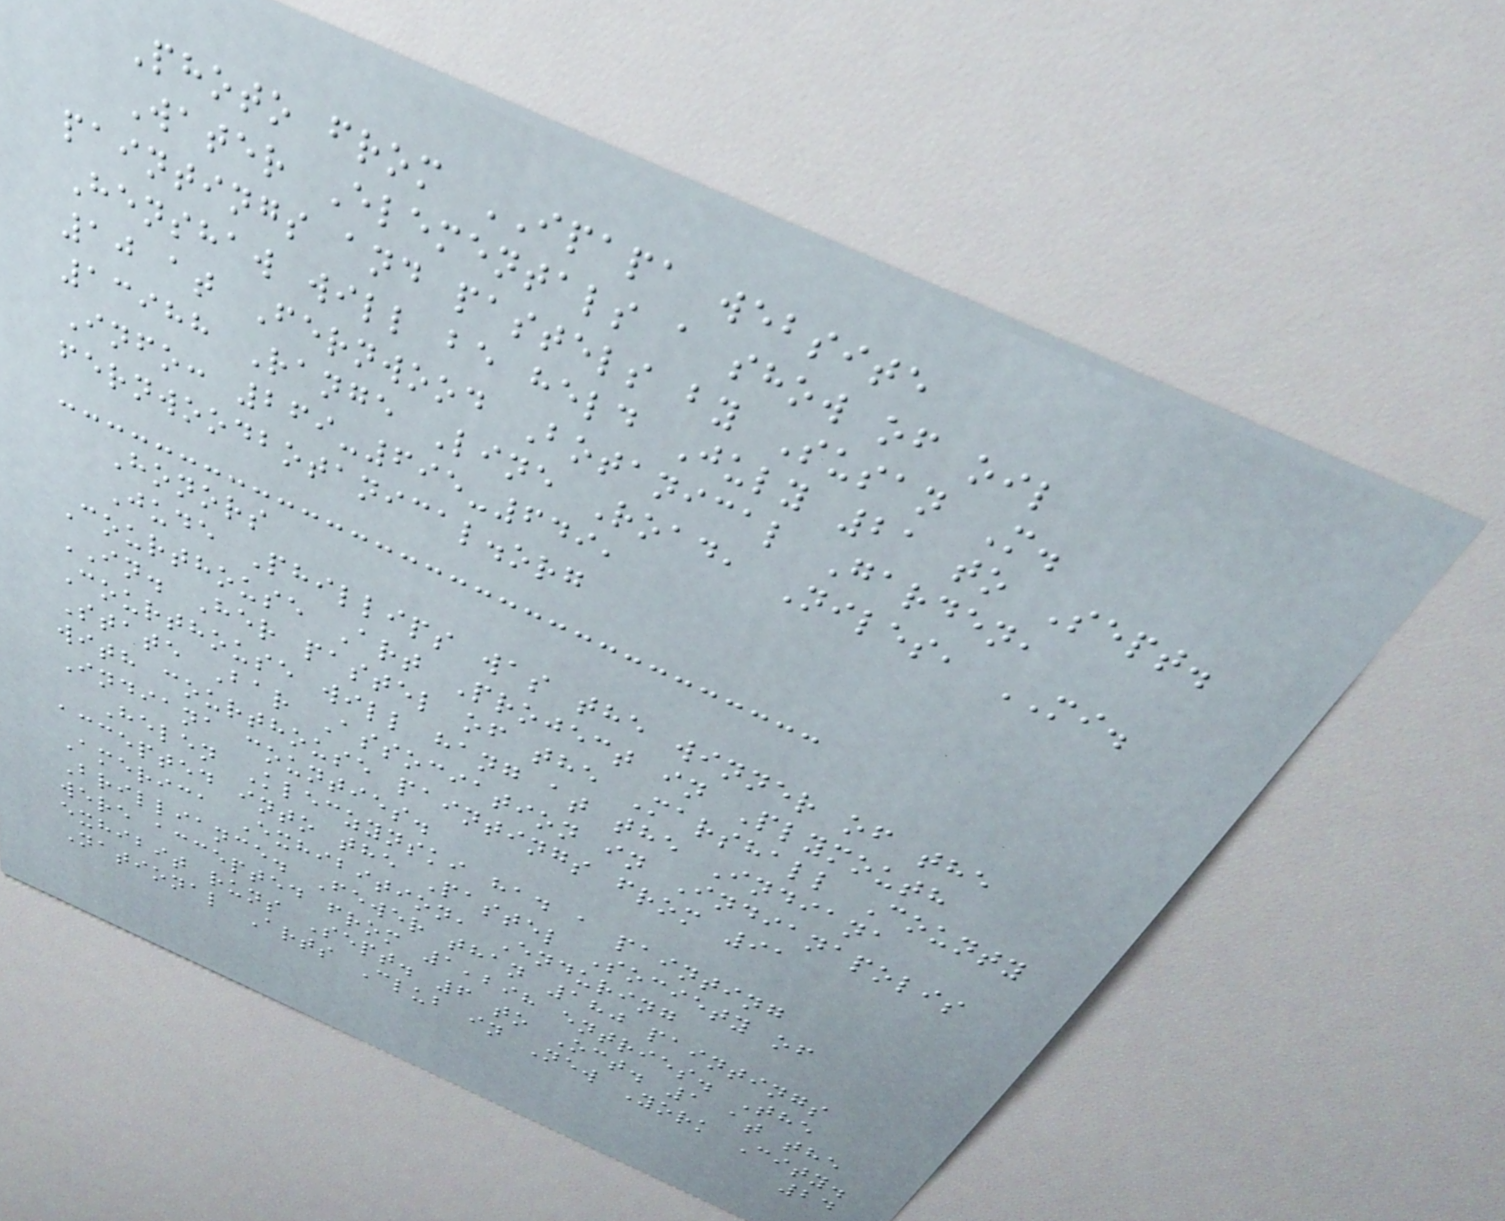Photo from IPAPA website
Water Elementals a show of oil
paintings and pastels by Susan M.
Henshaw will be held July 21 to Sept.
10 at Fernwood Botanical Garden,
13988 Range Line Road, Niles, MI.
Info: 269-695-649,
fernwoodbotanical.org
Honors
Jude Phillips was the winner of the
Courthouse Art Project in Plymouth
IN. Her pastel of the Marshall County
Courthouse will hang at the Indiana
State Bar Association in Indianapolis
with courthouse paintings from 91
Indiana counties.
Helen Kleczynski had a painting
accepted into the Pastel Society of
America Exhibition, Enduring
Brilliance. Fewer than 180 paintings
were accepted from 1,298 entries. The
exhibit runs Sept. 6 to Oct. 1 at the
National Arts Club in New York City.
24
